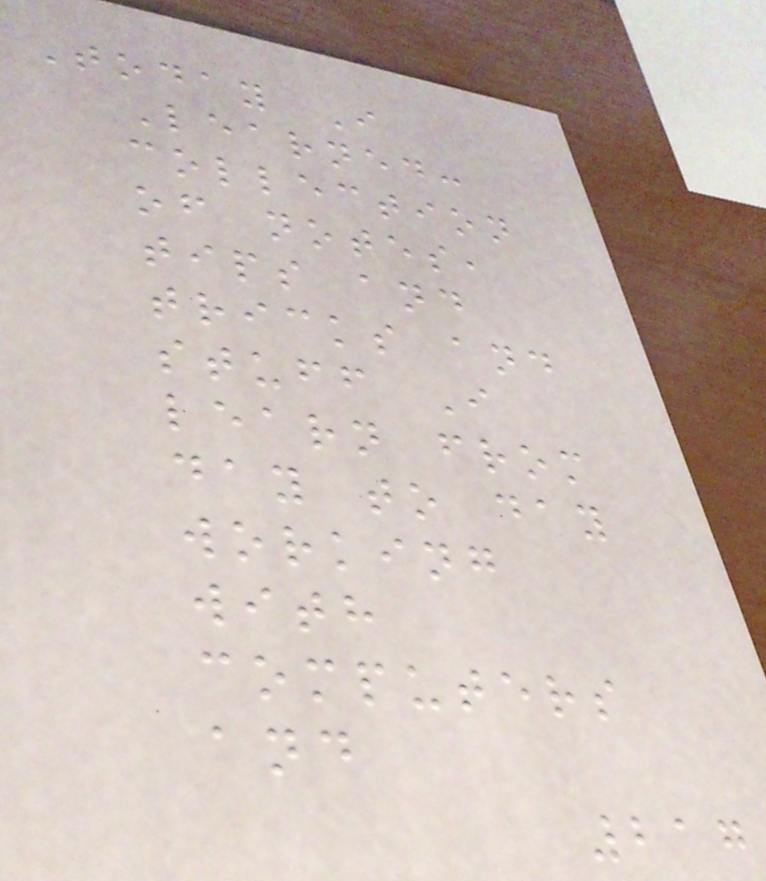Today I
Learned:
collection
of notes,
tips and
tricks and
stuff I
learn from
day to day
working
with
computers
and
217
